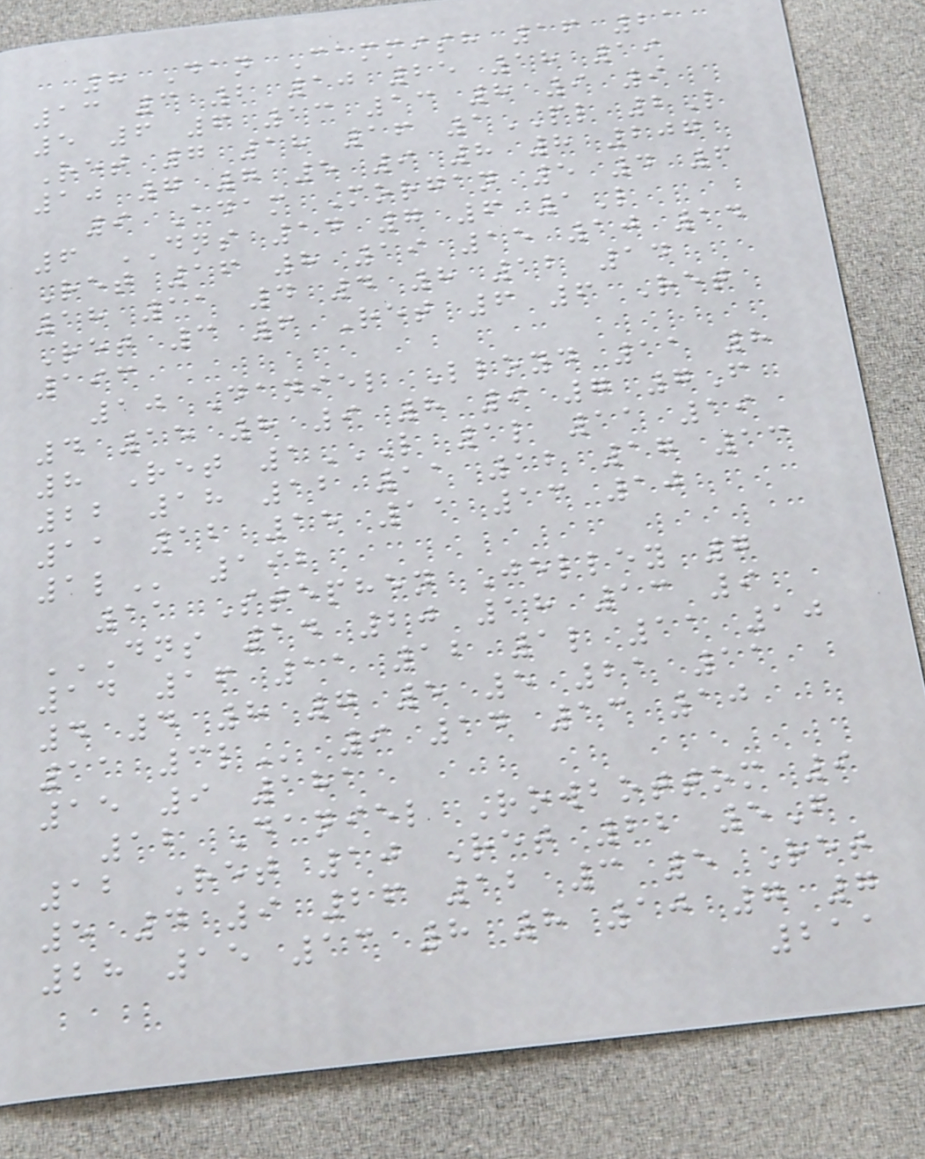8 Dan Cammish 16 21
13 3 2 10 25 18 19
5 6 6 13 13 8 9 9
Ret 7 18 16 1PL 2L
10 7 7 5 9 8 8 207
9 Adam Morgan 5 4 6
6 DNS 14 7 6 1L
Ret 16 8 19 15 10 14
18 11 4 4 8 12 14
Ret 3 6 Ret 6 6 Ret
193
10 Daniel Lloyd 11 8
4 15 8 9 8 9 7 7F
8 Ret 1L 1L 11 19
22 18 12 11 12 17 13
11 12 15 11 13 10
1L 192
11 Stephen Jelley 7
DNS 14 20 18 13 9
14 16 11 12 1L 11 10
4 4 8 7 5 5 21 11
11 3L 9 14 13 10
15 9 181
12 Daniel Rowbottom 9
12 Ret 10 Ret 22 5F
5 4 9 26 12 3 5 Ret
28 15 13 8 8 10 7 7
211
